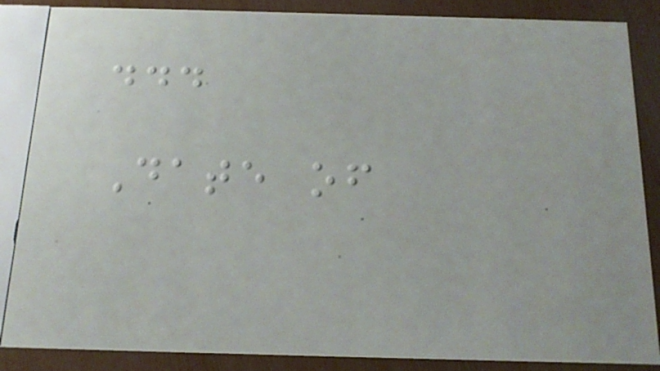...
Date of
